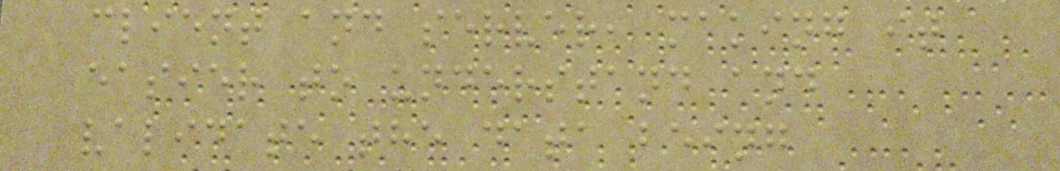client and server, making it
easier to understand and
validate the data being
